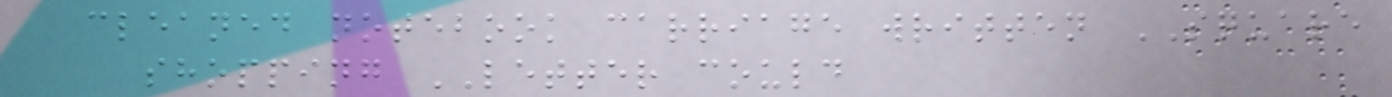cleaned notebook carriage written SQUARE
shopping LETTER could
